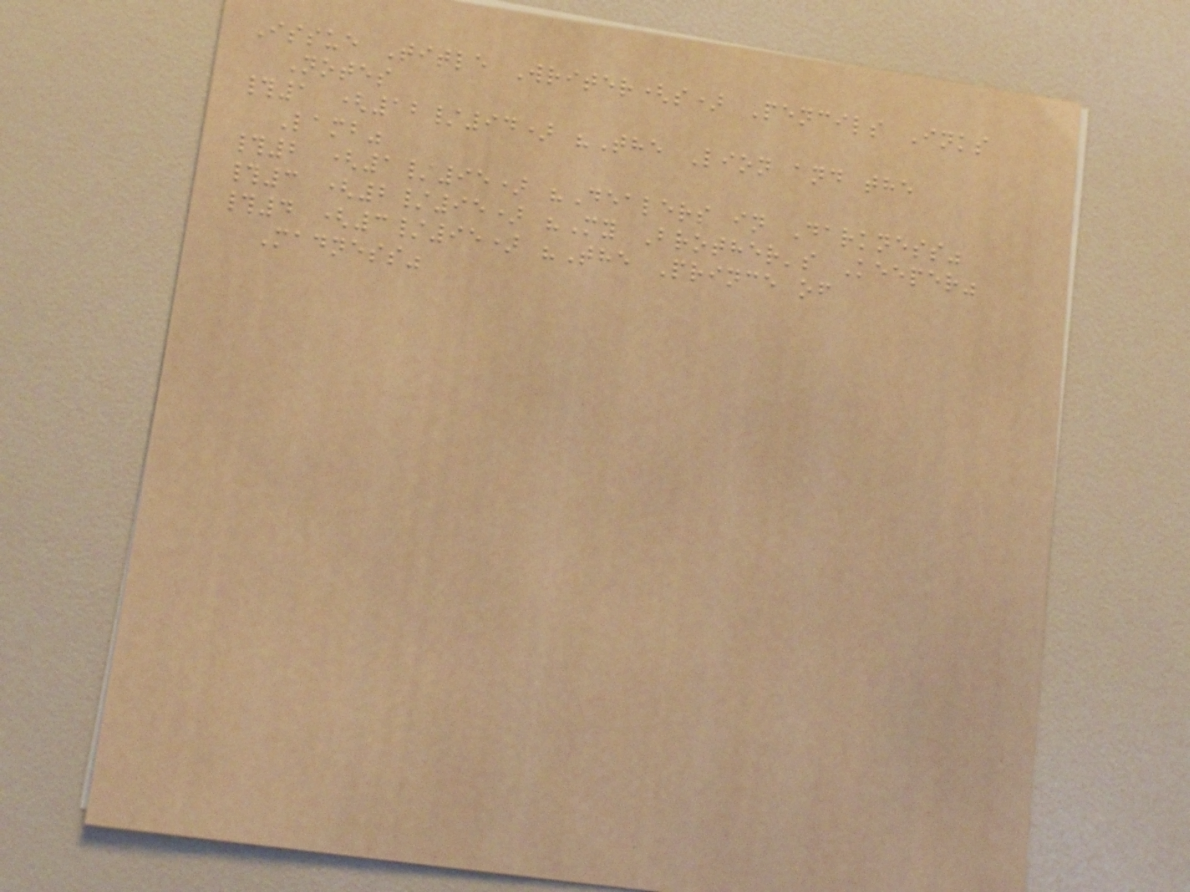Issue Title Writer(s) Pencils Inks
Notes
#1 (12/94) "The Lion and the
Lamb"
#2 (1/95) "Dealers in Darkness"
#3 (2/95) "My Brother's Keeper"
#4 (3/95) "The Prince of
Madness"
